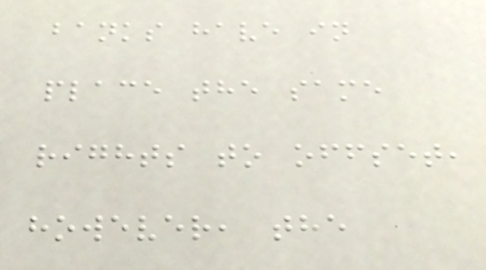banks have in
place the same
rights to offset,
however, the
